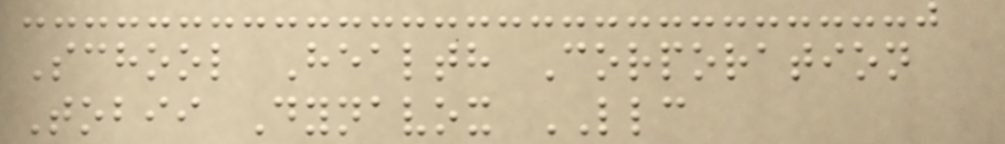School Health Corporation
Tobii Dynavox LLC
